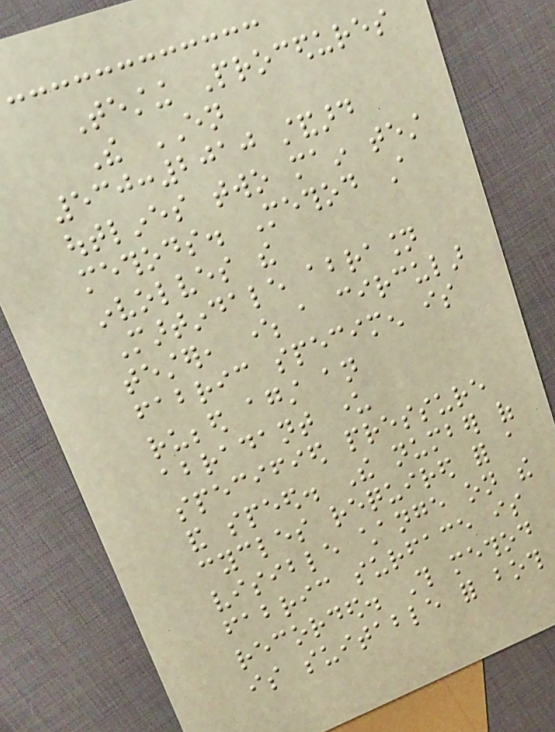Testing Procedures
The EN
530:2010 standard
outlines two main test
methods. Method A
involves the
Martindale abrasion
tester, where a circular
fabric specimen is
rubbed against an
abradant under
specified pressure
and speed. The number of
cycles required for a
visible change on the
fabric surface is
recorded. This method
is suitable for both
